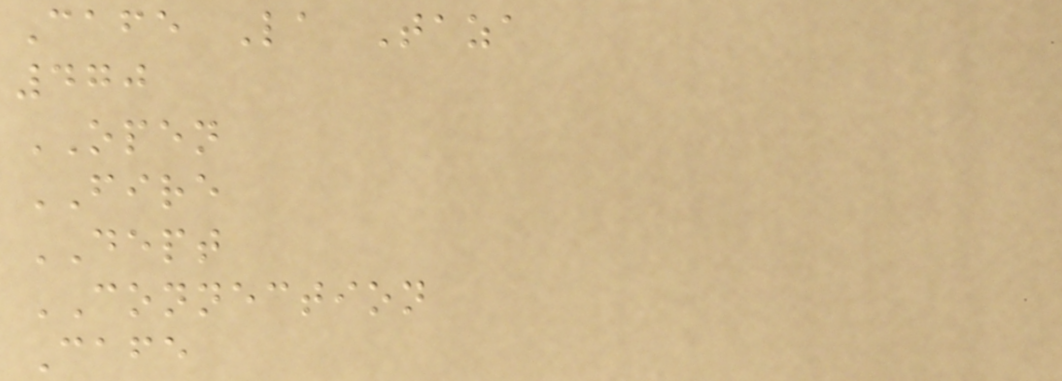Cafe La Taza
470
OPEN
FIRE
DEPT
CONNECTION
Cafe
